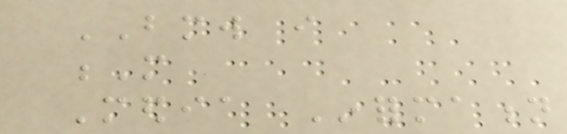BMW i
M
Media Information
